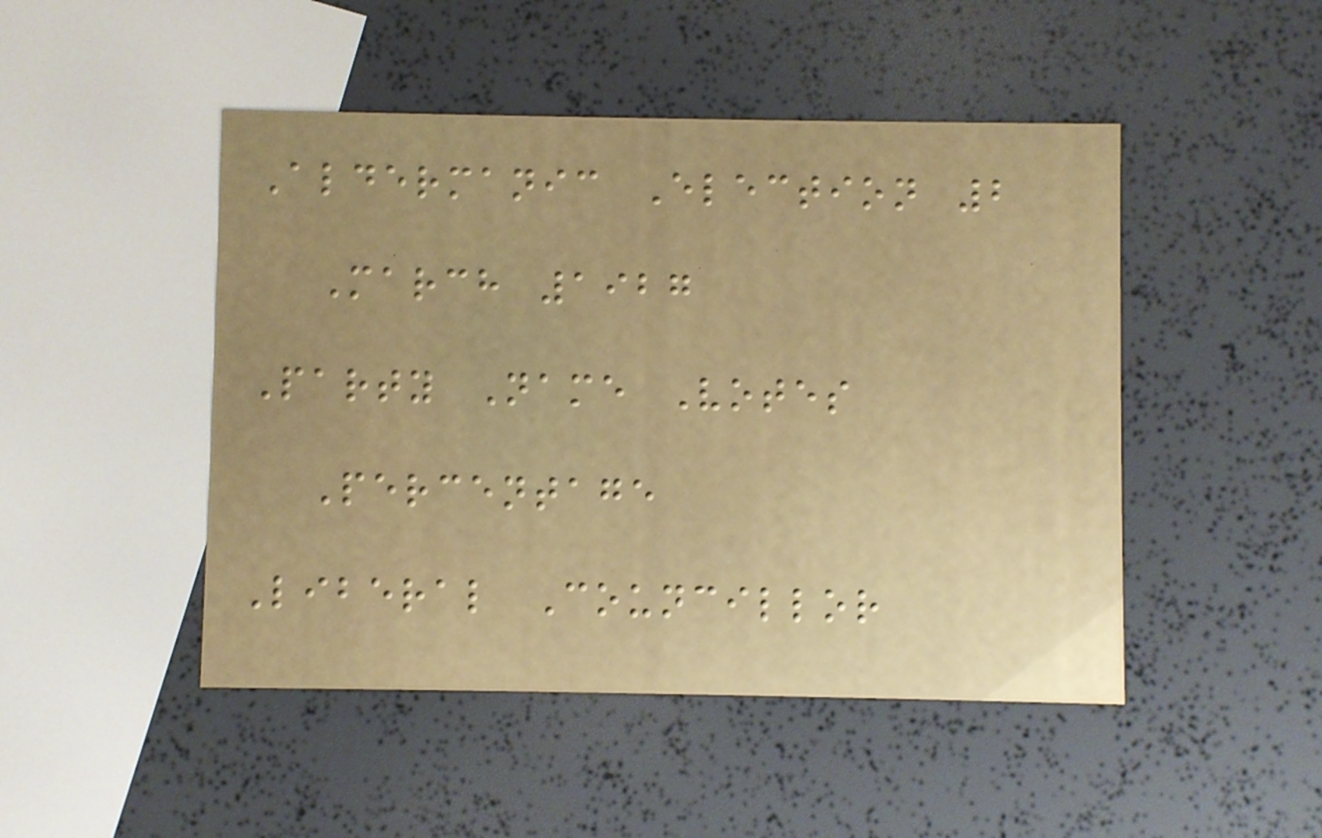Aldermanic Election 2
March 1927
Party Name Votes
Percentage
Liberal Councillor
